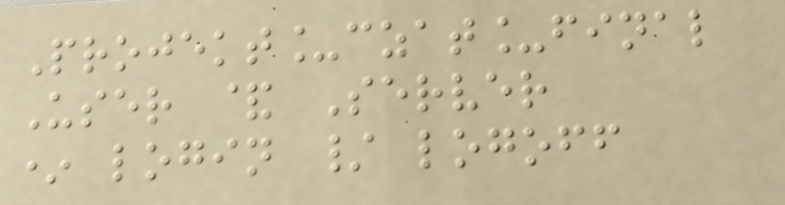Projekt_czat_final
User & Server
* login / logoff
